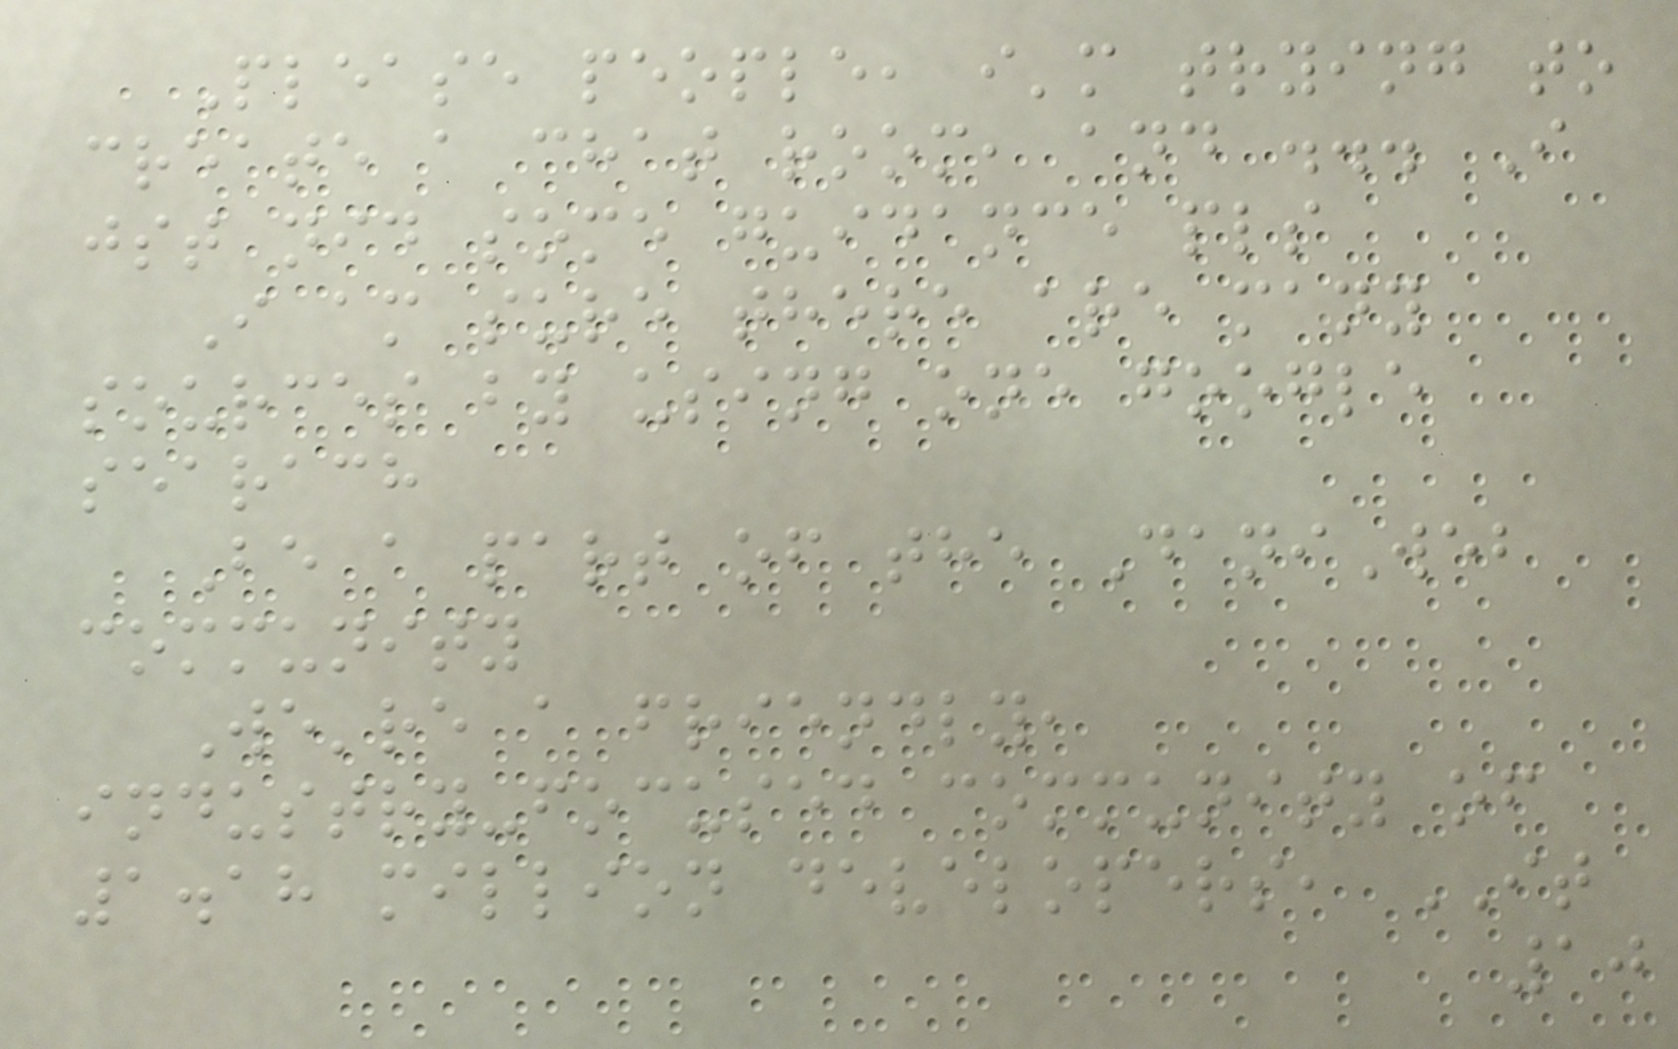Please people, i'm trying to
create a chat room, and ... I
jst nid some guidance pls
I am sure there are many
sources by using one google
searach
Be a part of the DaniWeb
community
We're a friendly,
industry-focused community of
1.18 million developers, IT
10
